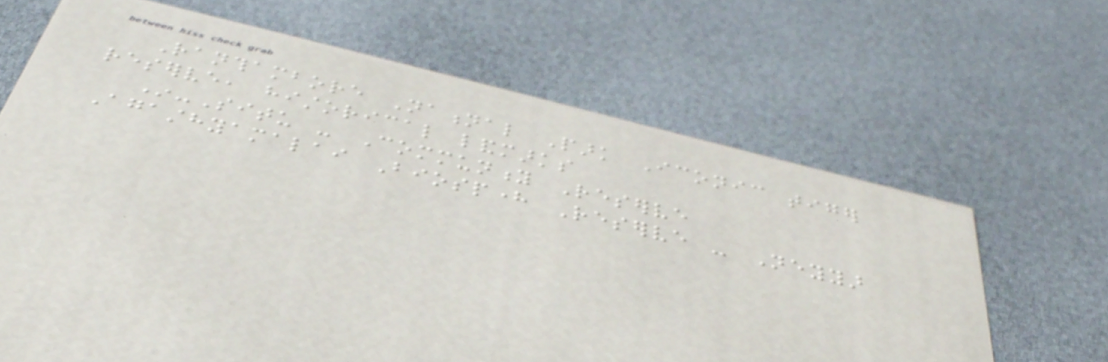Ranthambore National Park Iconic tiger
reserve, historical landmarks
In-Situ - Community Reserve
Agasthyamalai Biosphere Reserve - Neyyar
